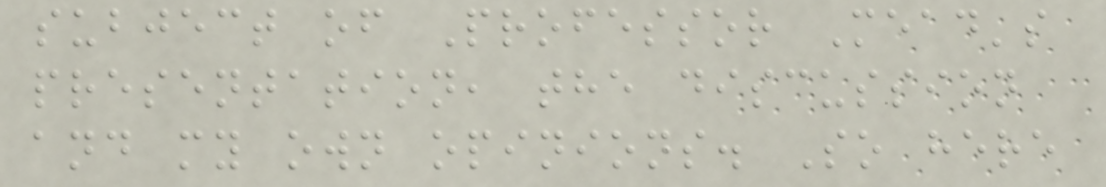subject of Professor Mead's
presentation, the discussion
and my own opinions. So here
